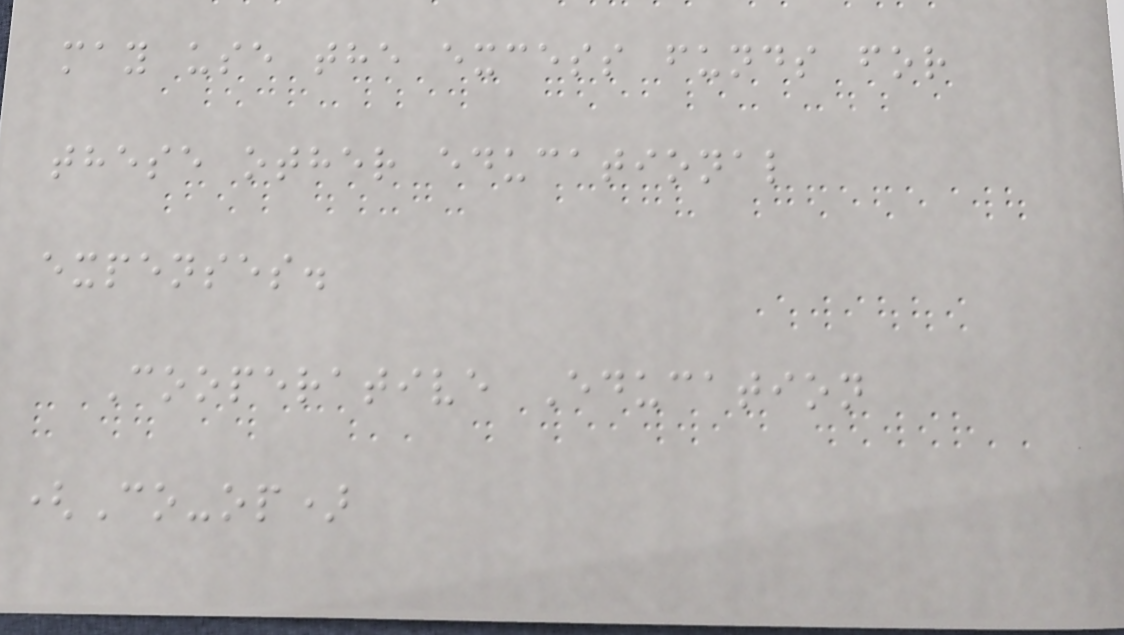may use the excess funds for
these other educational
expenses.
Cooperative Education
(Co-op)
